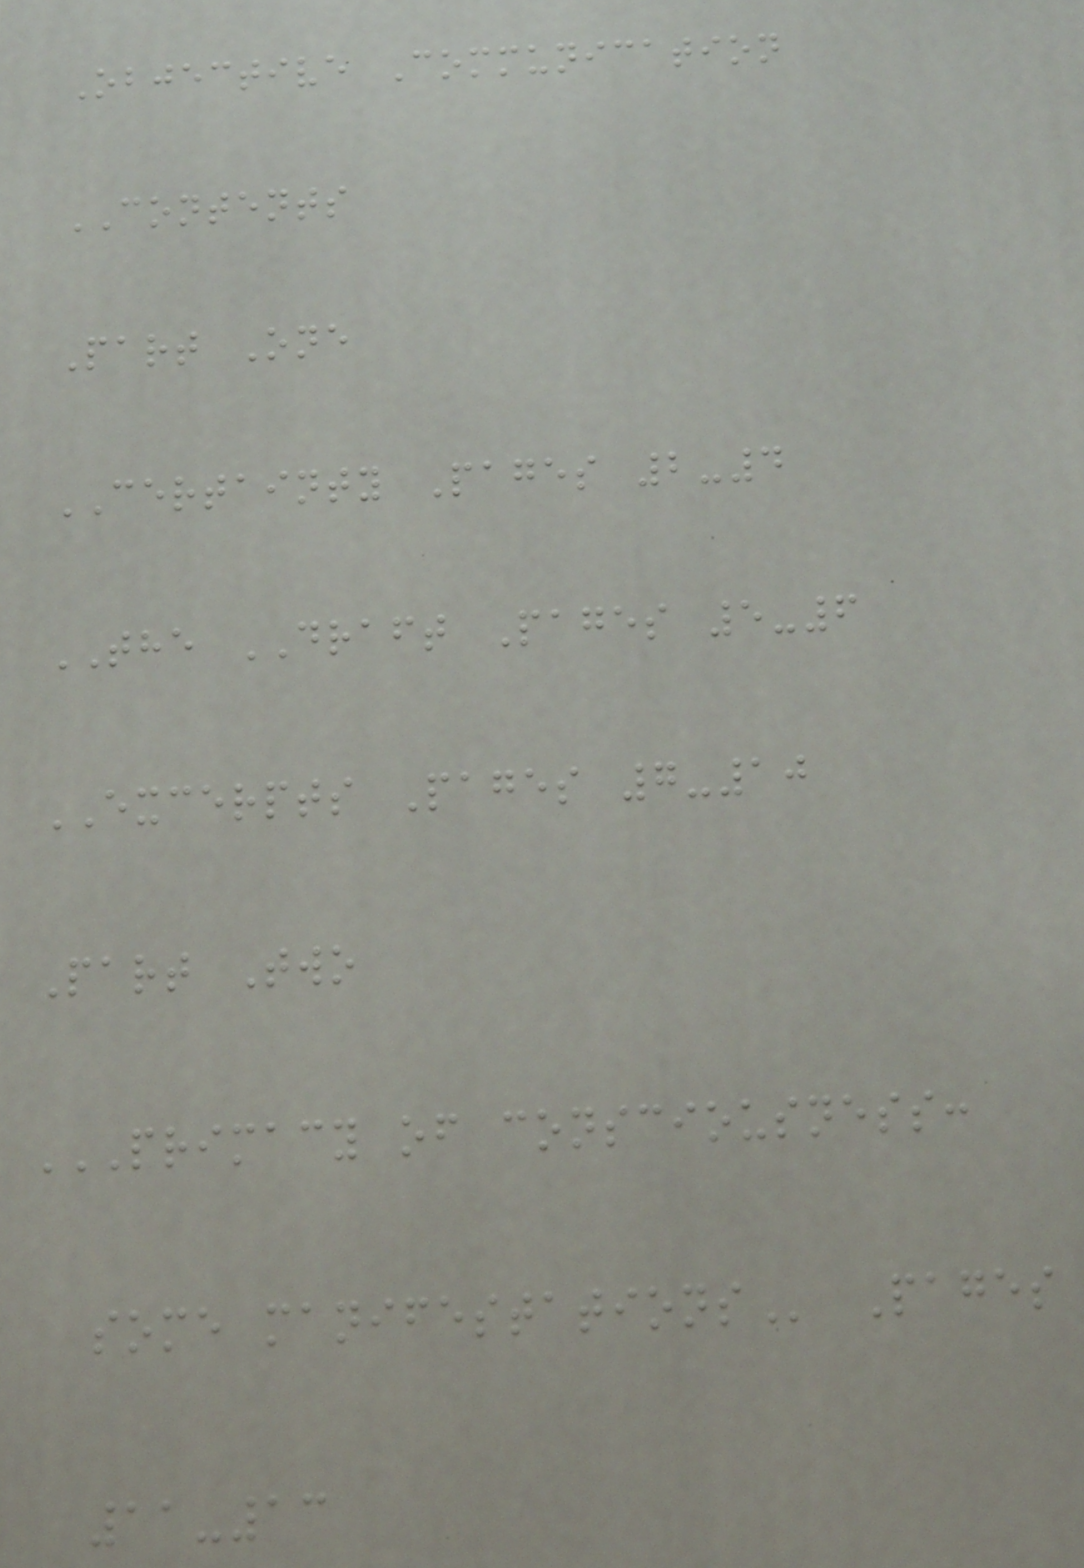Objective Communication
CONTENTS
Part One
CERTAINTY Pages 2-4
THE DRAFT Pages 5-6
EXCERPTS Pages 7-10
Part Two
PRIMACY OF CONSCIOUSNESS:
SOME MANIFESTATIONS Pages
11-13
